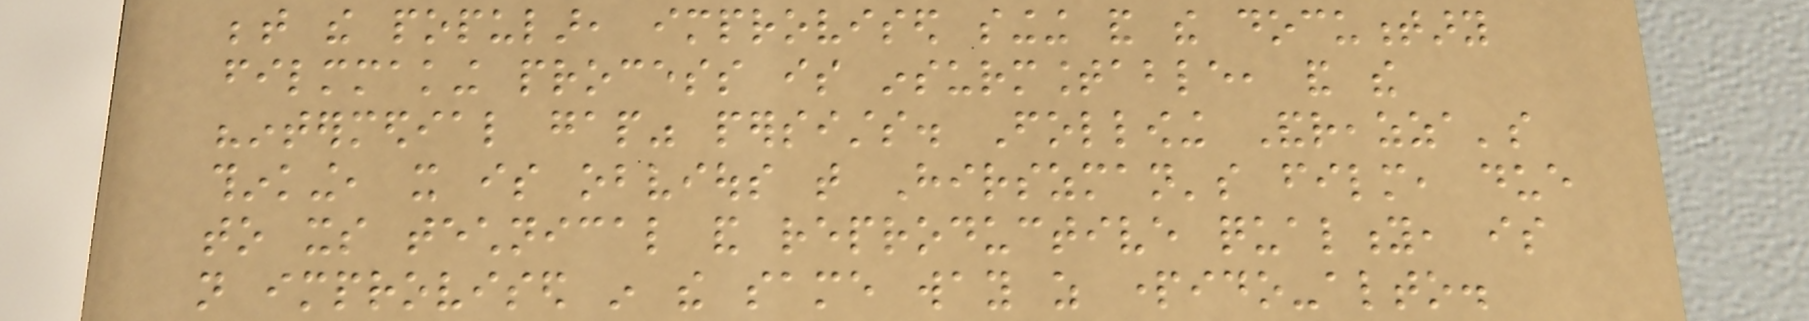between the popular, improvised singing and the documentary
filmmaking process is insurmountable, and the
"intermedial gap" persists. Following Andreazza's
thinking, it is obvious that Hirszman's film, due
to its technical and reproductive quality, is
not improvised in the same way as partido-alto.
